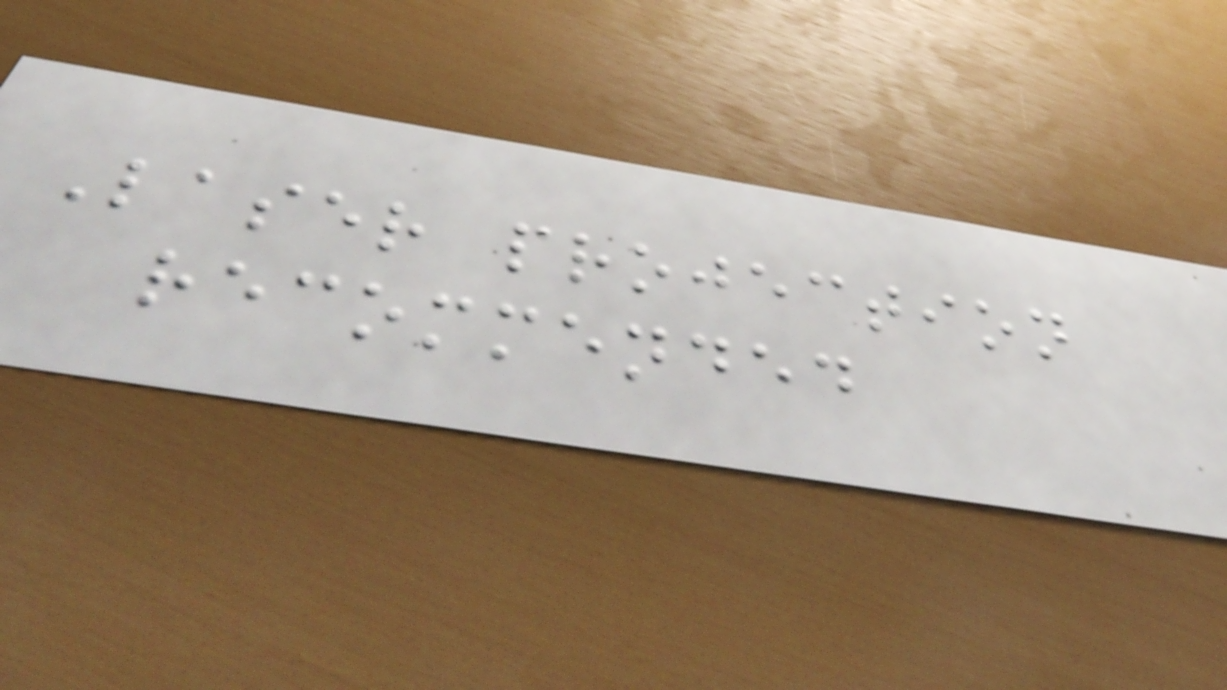Laser projection
recommended
